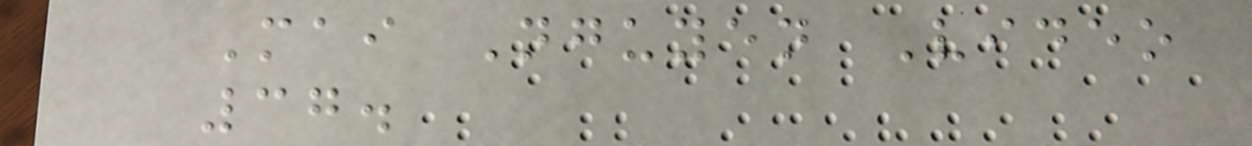Mai Nguyen Video
37.
